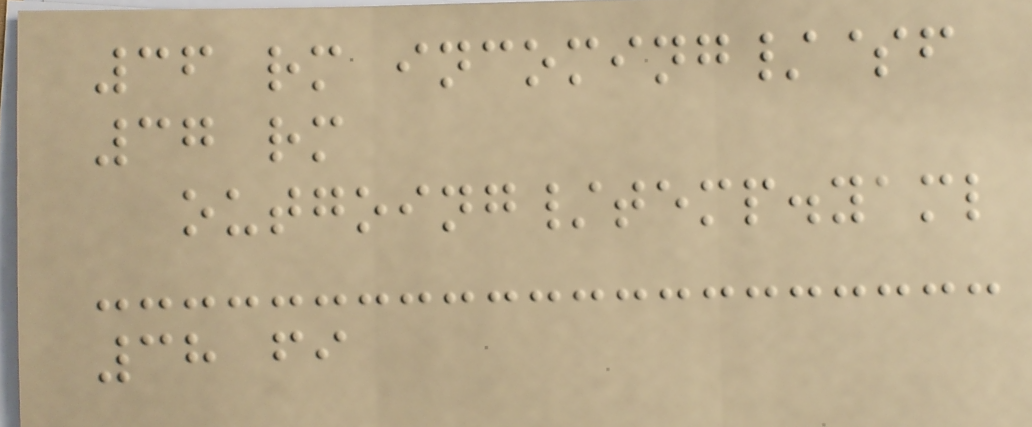36 rm incoming/$f
37 rm
outgoing/temp.yaml
38 fi
